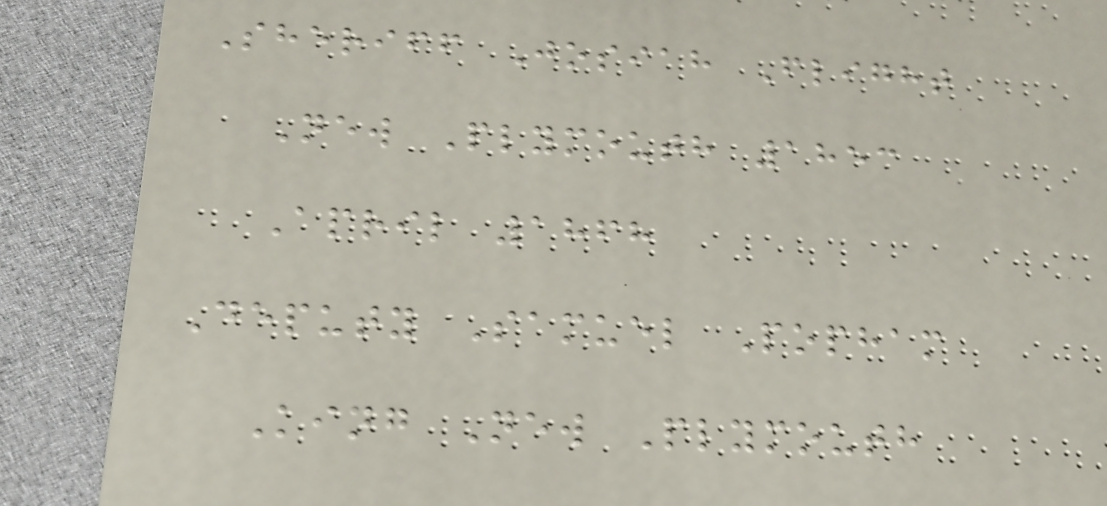Sheriff Josiah Flight
New Plymouth 1853
April 1868
Deputy Samuel Popham
King New Plymouth
